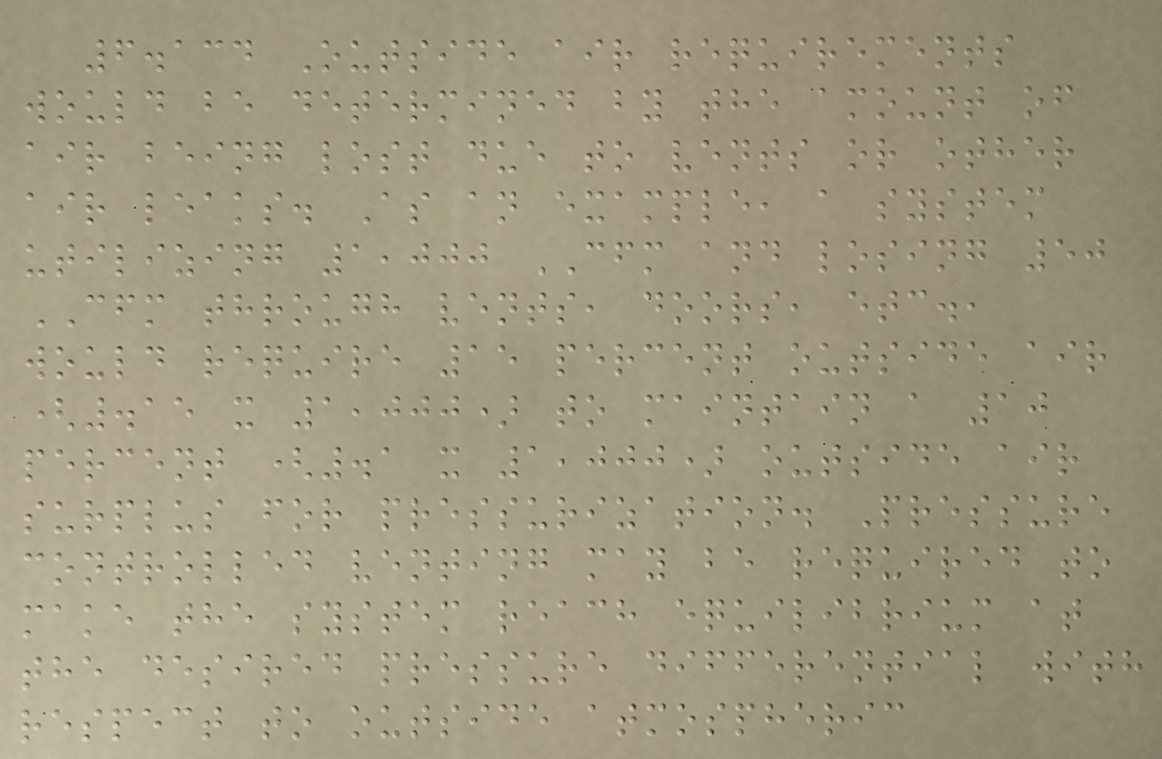6.134 Outside air requirements
would be determined by the amount of
air being lost due to vents or other
air leaks. As an example, a system
utilizing 1,000 CFM and losing 50
CFM through vents, doors, etc.,
would require 15 percent outside air
(.15 x 1,000) to maintain a 10
percent (.1 x 1,000) outside air
surplus for pressurization. Pressure
controlled venting may be required to
make the system reach equilibrium at
the desired pressure differential with
respect to outside atmospheric
